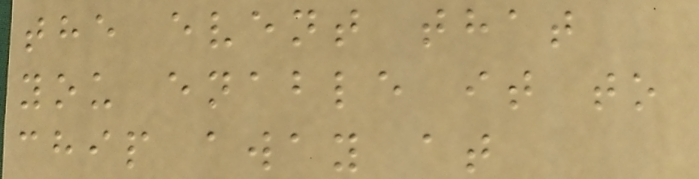the event that
you enable it to
chip away at
